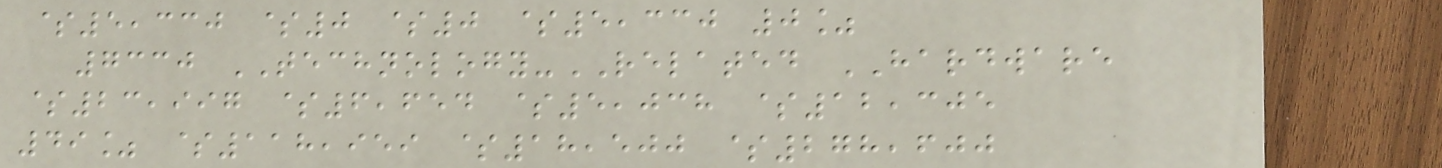$5,330 $0 $0 $5,330 0%
7330 TECHNOLOGY-RELATED HARDWARE
$23,997 $6,654 $5,038 $12,305
49% $118,959 $18,500 $278,600
